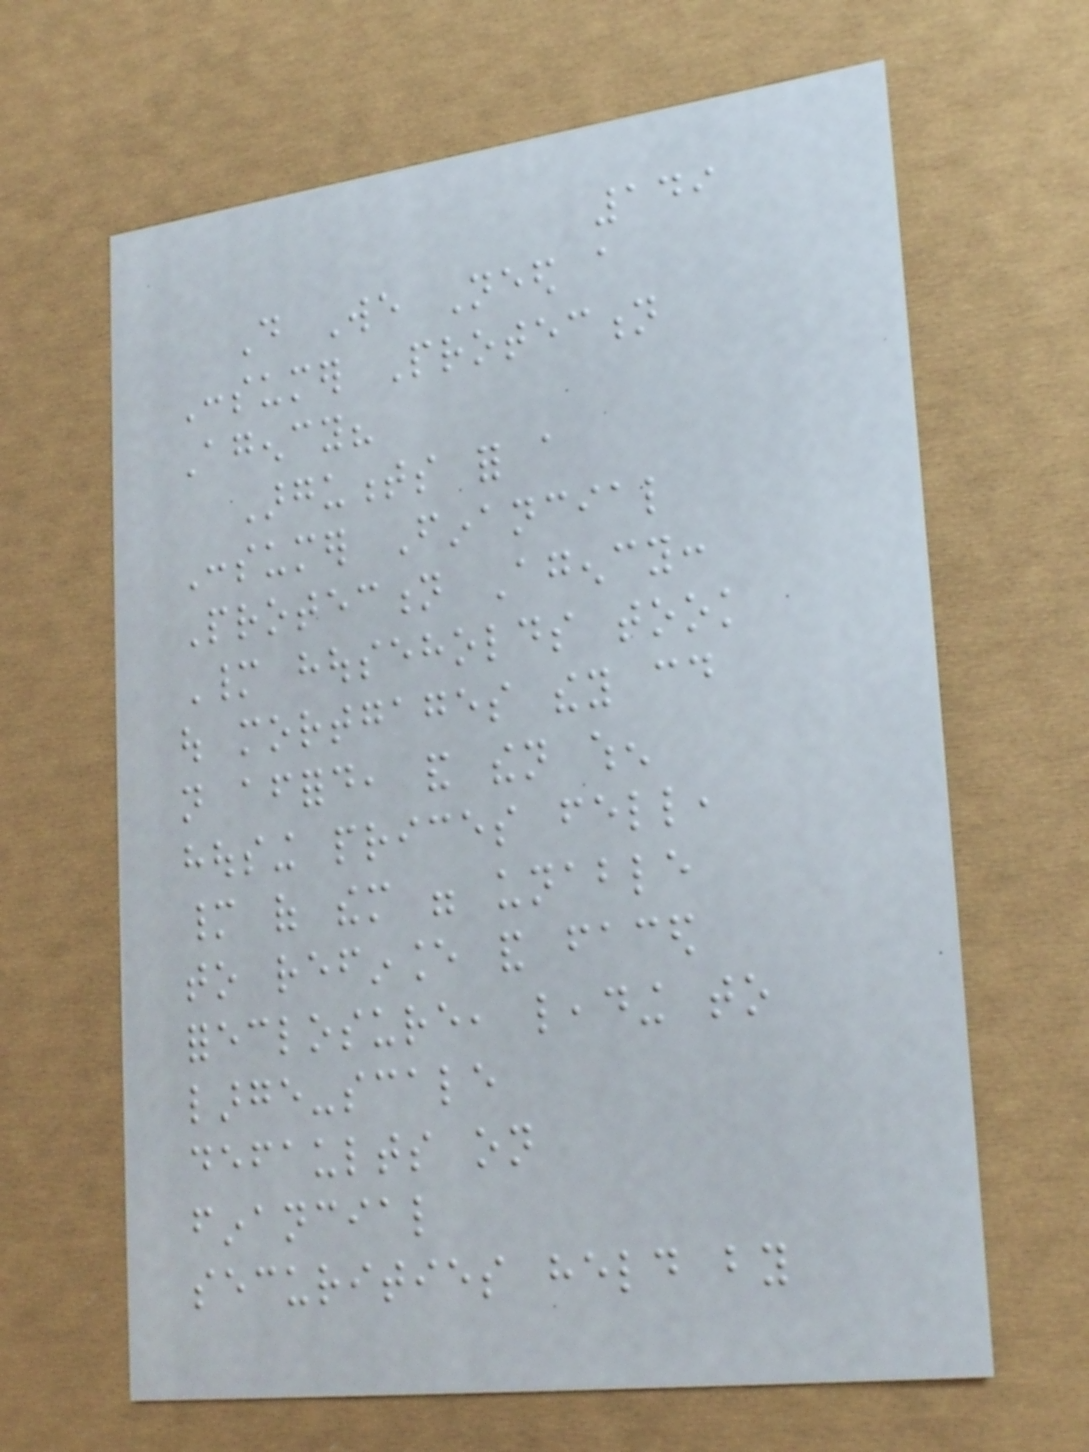149
Do We Need a
Consumer Protection
Agency?
Arguments for a
Consumer Financial
Protection Agency:
Many households took
out mortgages they could
not afford, and then when
housing prices fell,
many of them were unable
to refinance and faced
foreclosure, leading to
large-scale
defaults on
financial
securities held by
